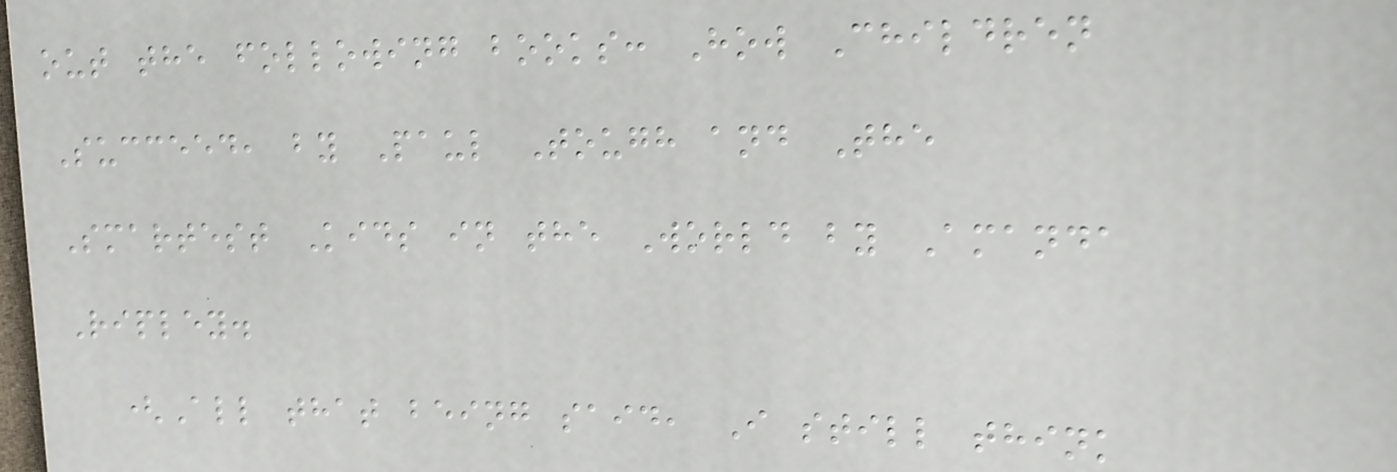out the following books: How Children
Succeed, by Paul Tough and The
Smartest Kids in the World by Amanda
Ripley.
(All that being said, I still think
